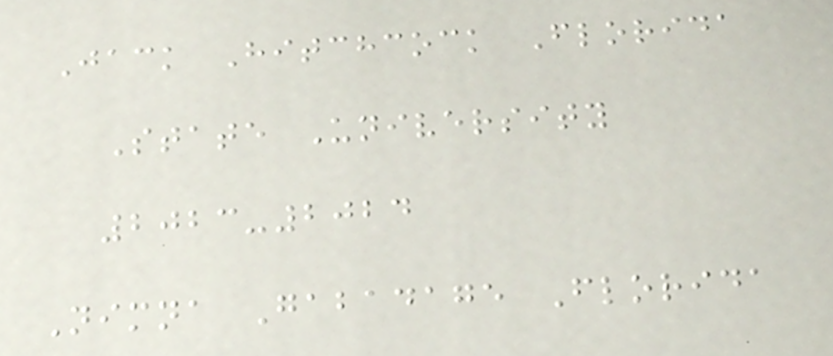Jack Hitchcock Florida
State University
2023-2024
Nimna Gabadage Florida
